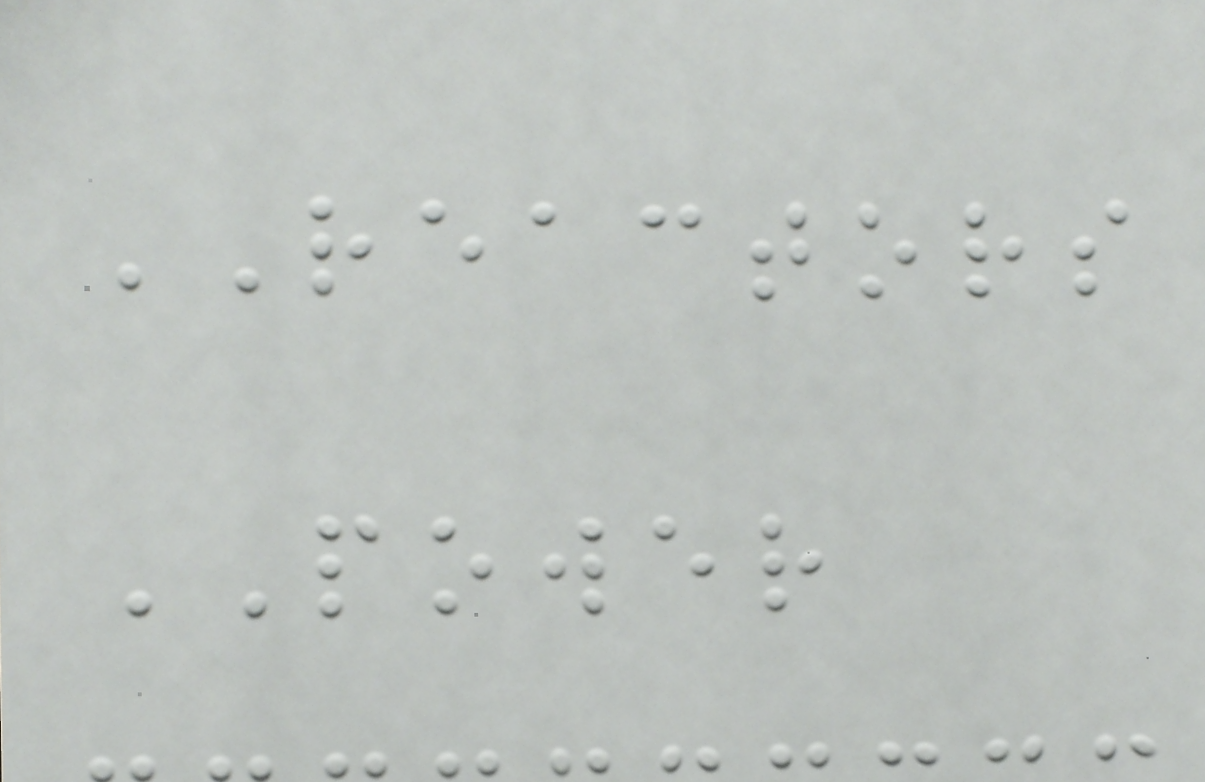REACTORS
POWER
